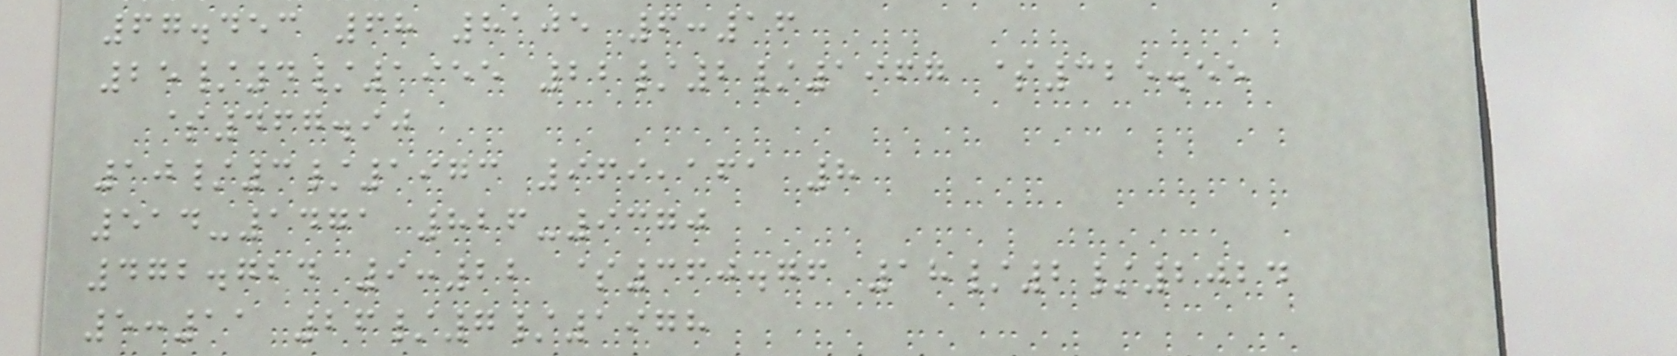67.453 68 8105 6:16
25/4/1955 22/2/1967 $325.55
$467.90
10/3/1973 969,161 8
514-1471 826-9370
472.724 9:22 $360.76 18/2/2024
5:11 26/7/1978
